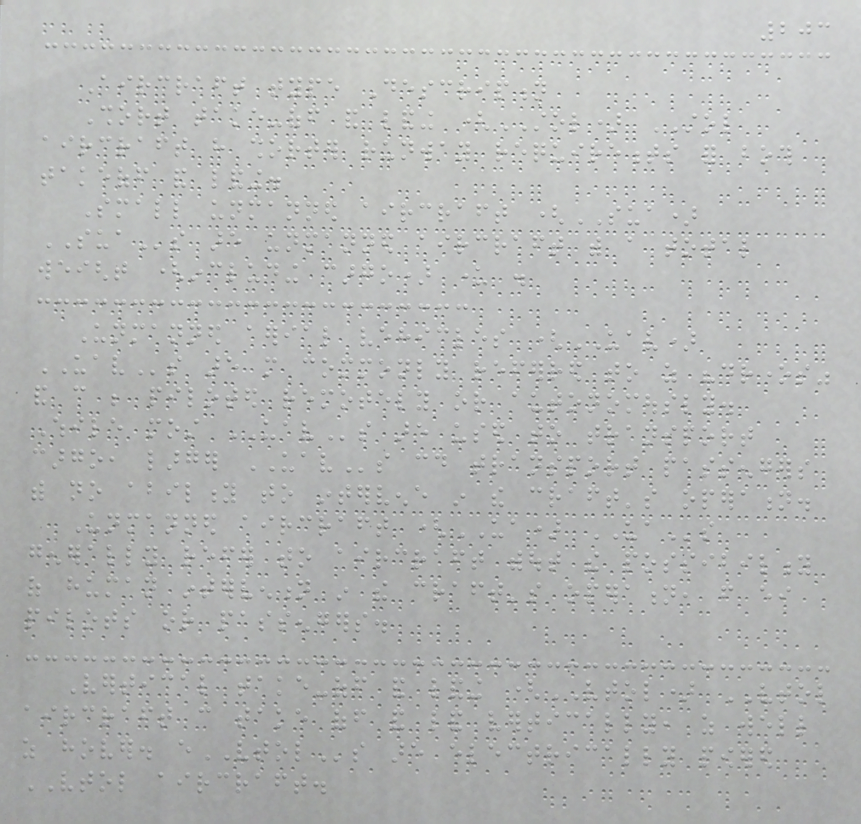203
Aircraft type Description
Short take-off and landing (STOL) STOL
aircraft have shorter runway requirements for both
takeoff and landing.
Small unmanned aircraft (SUA)
SUAs are unmanned aircraft with a total
weight (including cargo) under .
Unmanned aerial vehicles (UAV)
UAVs are more commonly referred to as "drones"
and can be piloted remotely or autonomously.
While most UAVs are used to transport
cargo, larger UAVs could transport passengers
with no ability to intervene in the craft's operation.
Unmanned aircraft (UA) UAs
generally refer to aircraft without the possibility
of human intervention in the craft's operation, from either
pilots or passengers.
Vertical take-off and landing (VTOL) VTOL
aircraft can take off and land vertically, as well
as hover. eVTOLs are electrically powered
VTOL aircraft.
